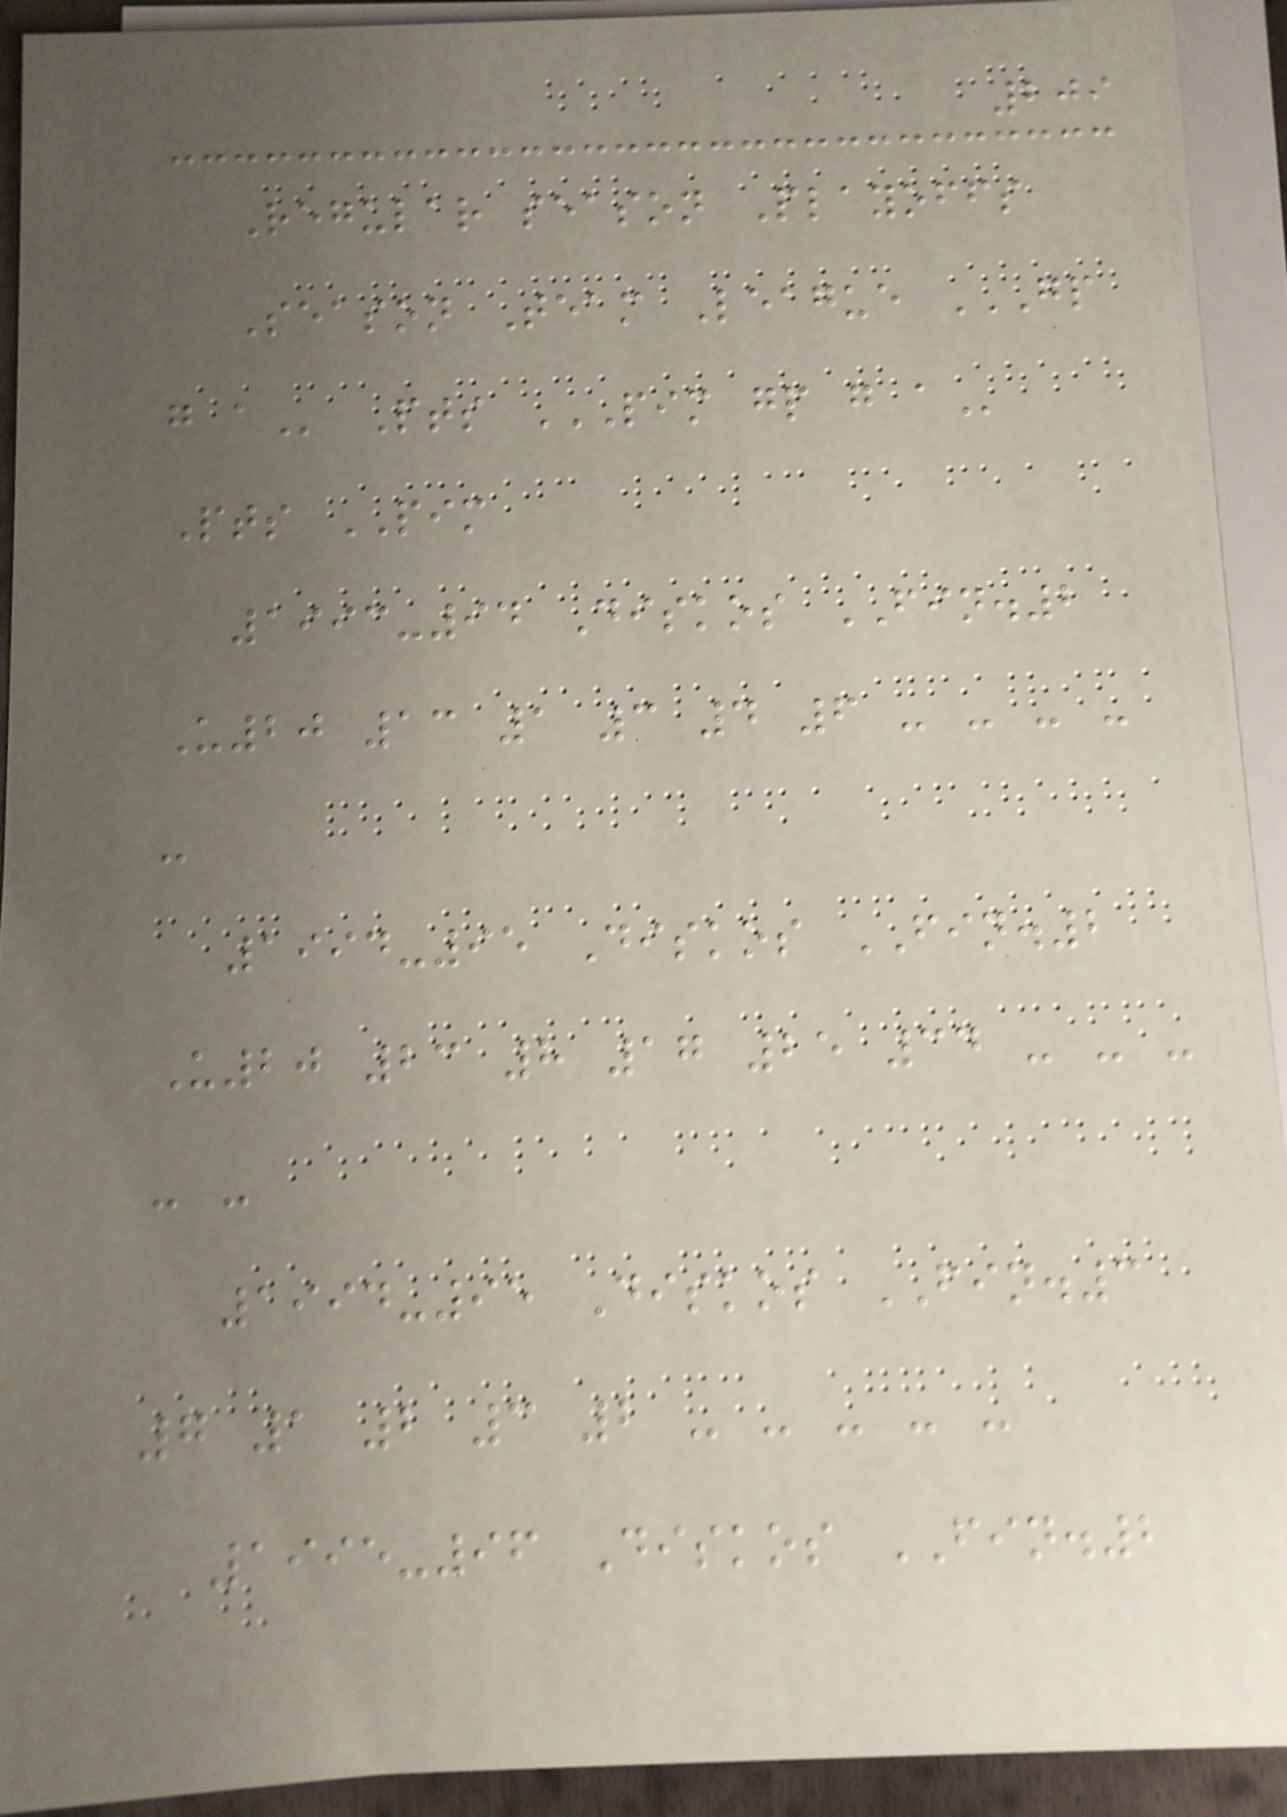209
Regular season Playoffs
Season Team League GP
G A Pts PIM GP G A
Pts PIM
1993-94 Diskos FIN.2
U20 13 1 3 4 6 - - - -
-
1994-95 Diskos FIN.2
U20 23 8 17 25 34 - - -
- -
1994-95 Diskos FIN.3
7 1 2 3 2 - - - - -
1995-96 Diskos FIN.2
